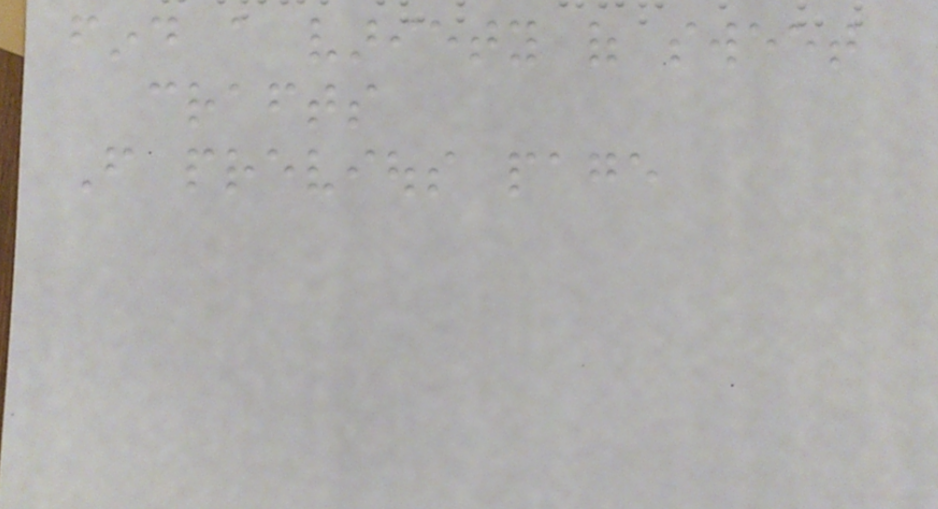find a variety of sweet
crafts
From previous page
